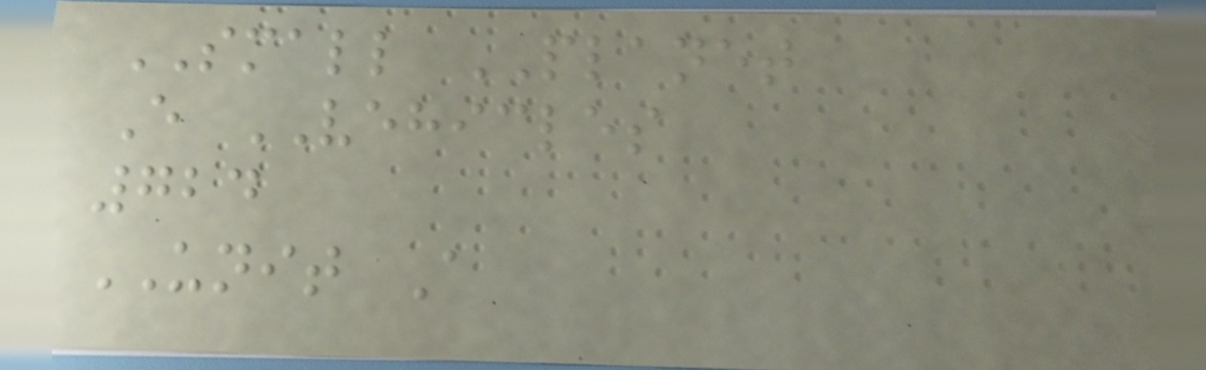SMALL PLANET
E VEHICLES
724
UNIT A
